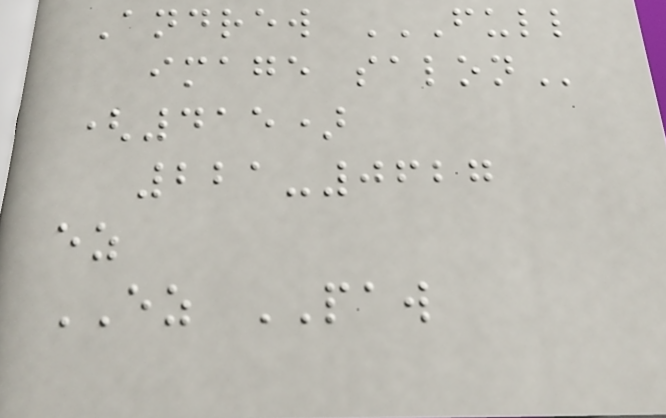Andrew FULL
IMAGE SALON
(415)
221-0627
ez
EZ PAW
